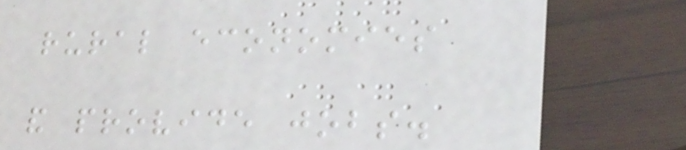rural economies
and provide jobs.
